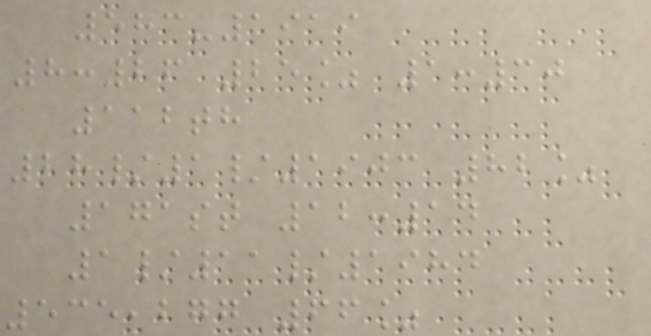583-1919
8:26 25% 1:30
112th
28/1/1903 82%
171st 12:14
1/11/1984
535,277 66%
